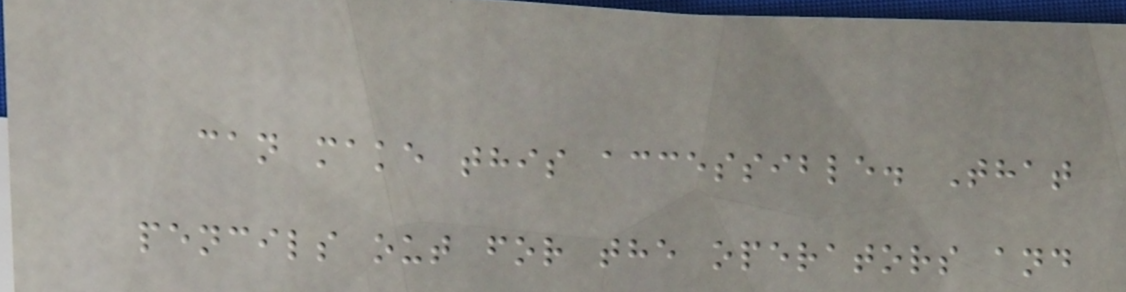can make this accessible. That
pencils out for the operators and
